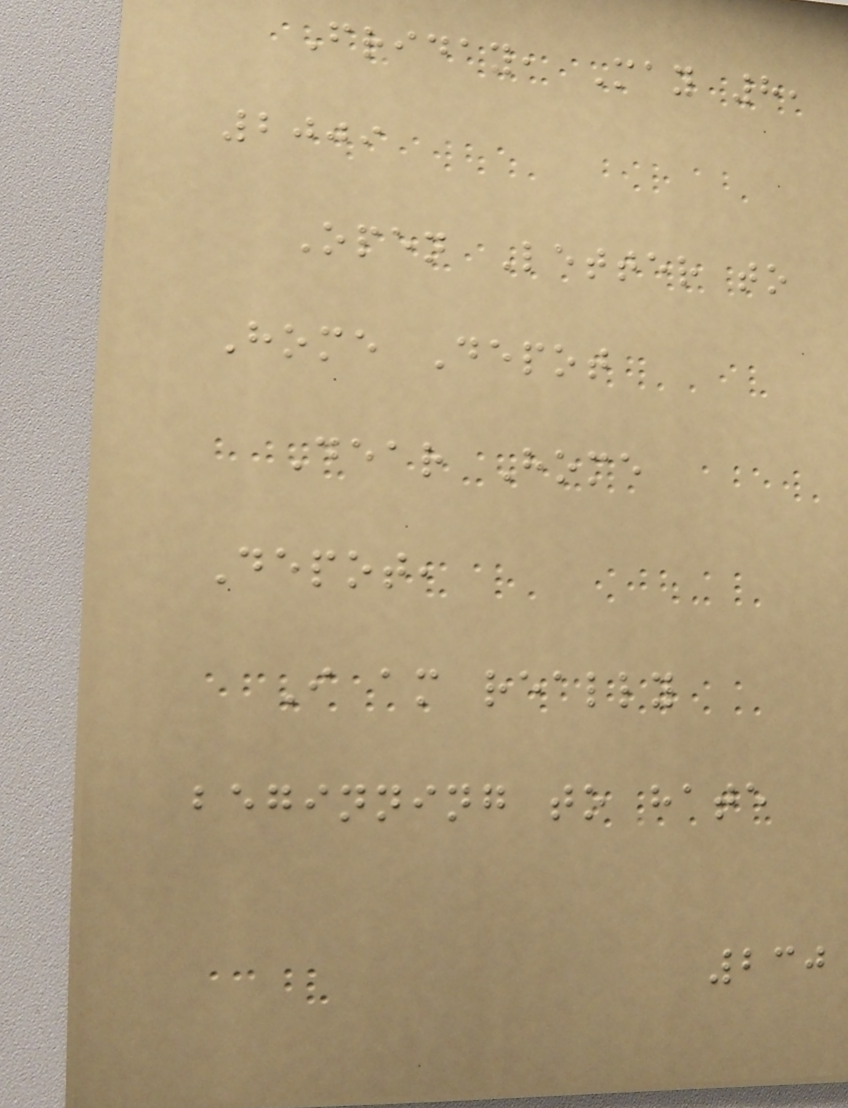Friday, May 8,
2009
Open Letter to
Home Depot
Dear Home
Depot,
I am really
beginning to hate
230
